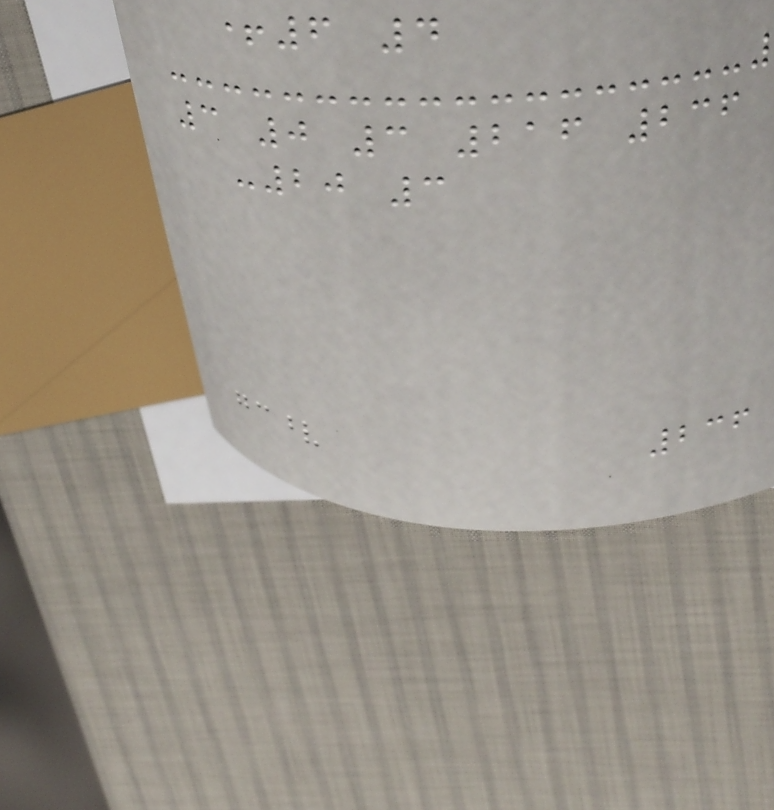+6 4
3 0 3 216 236
-20 3
236
